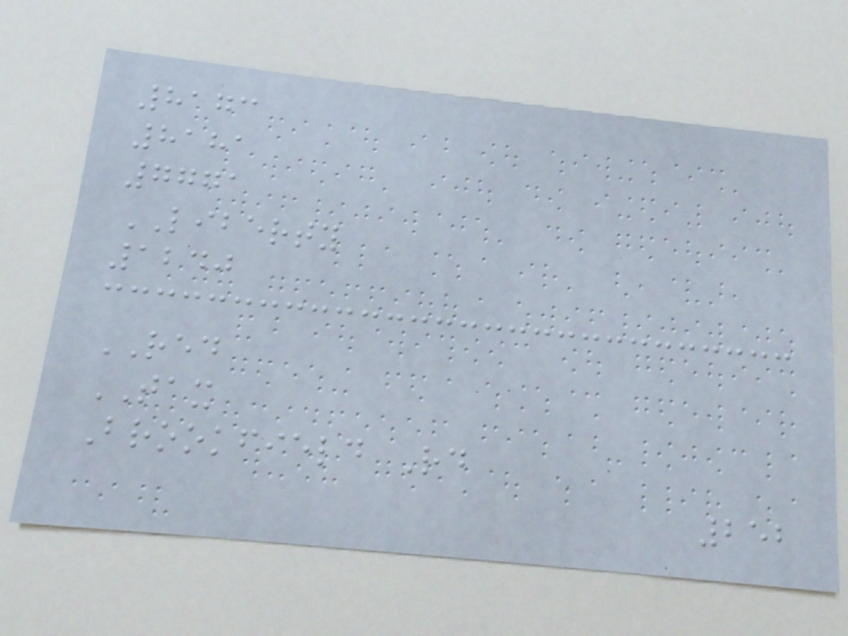8173
8181
7771
LIBERTY
1240
RED
TAX
Brookfield Rd
252
